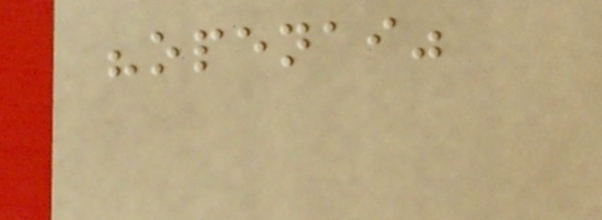"openai"
